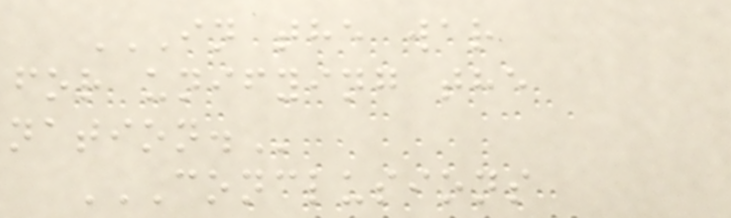IN THE WAR
FOR UNIFYING THE
NATION.
CONCLUSIONS
